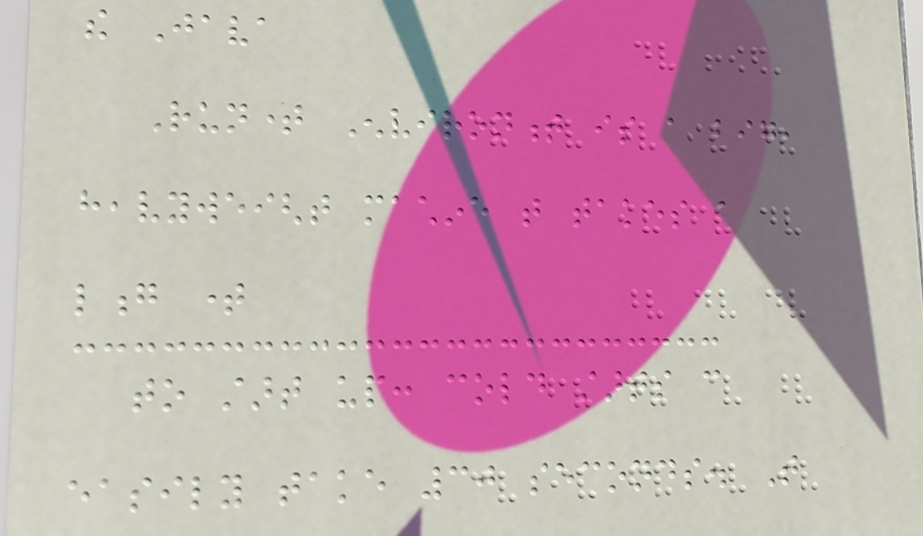the Java
Runtime Environment is a big,
heavyweight machine that takes a
long time
to start up: cold starts can
easily take 30 seconds. That
